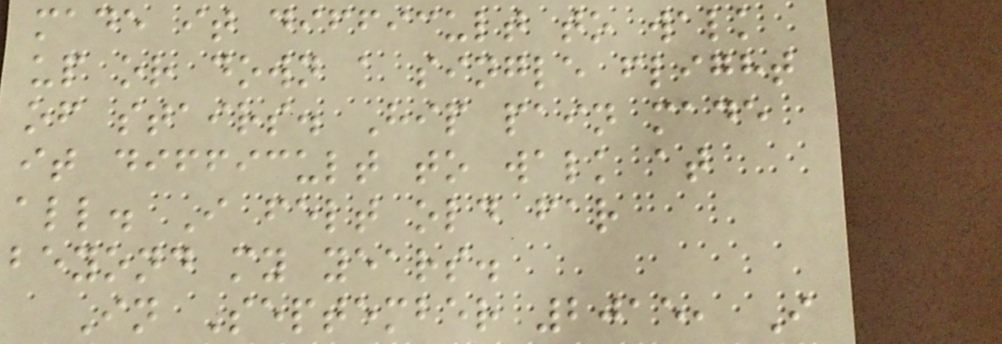made it difficult to walk
up or down a single flight
of stairs. Hip pain made
it difficult to walk at
all. I felt old far
beyond my years.
In September 2015, I
